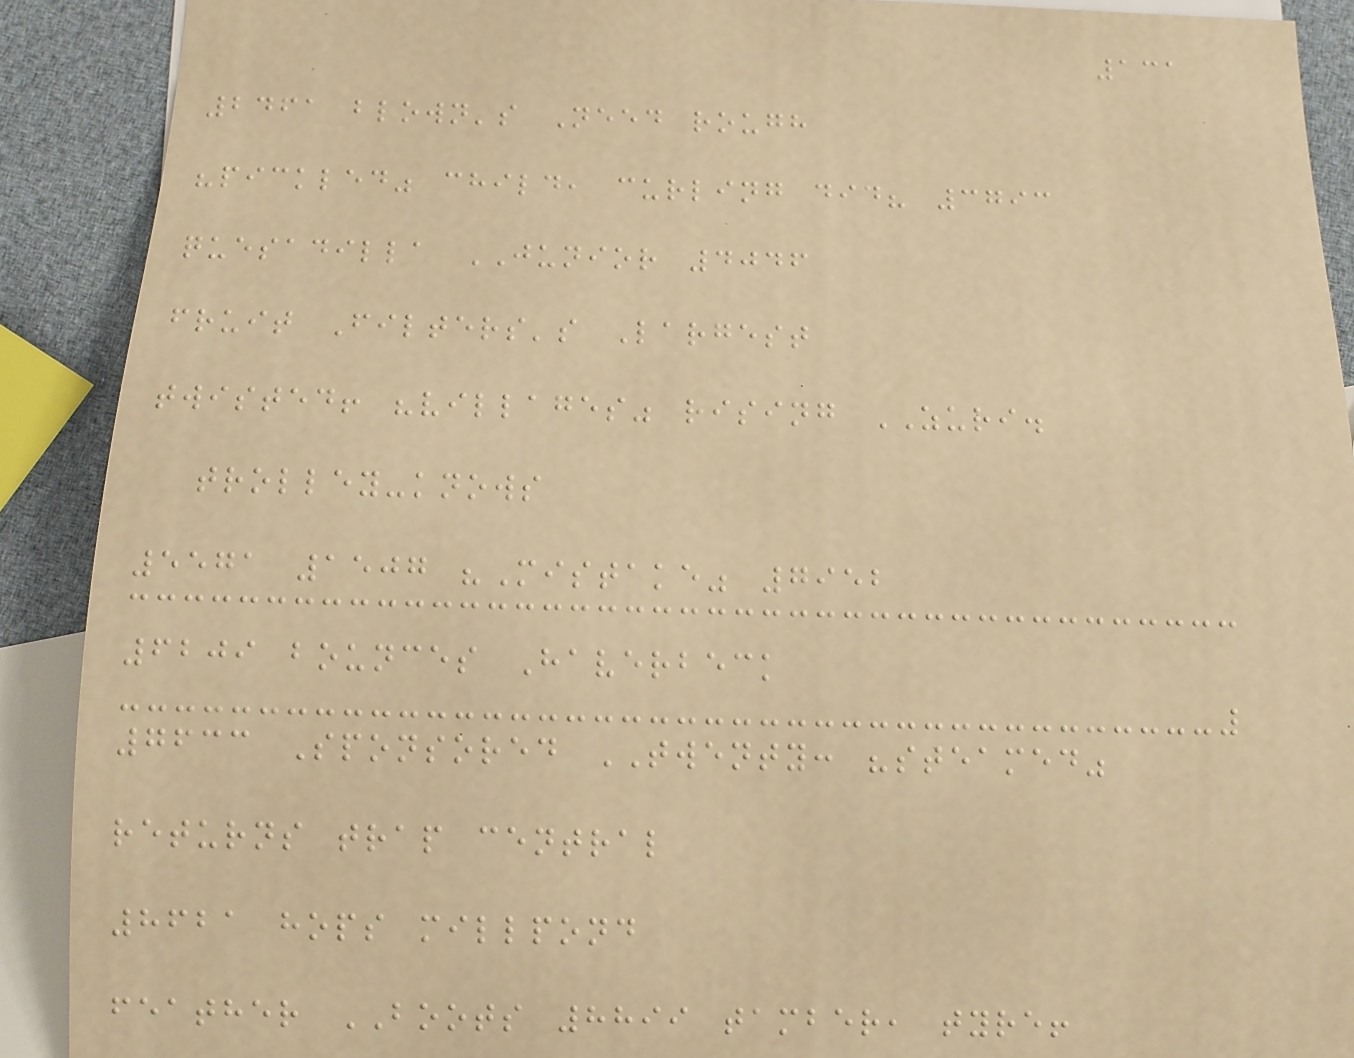131
2461 blown's Need rough
"pickled" child, curling did? 3793
quesadilla JUNIOR 4046
fruit Filters's Largest
twisted! "villages" rising ZURI.
trolley-knows
5571 1507 "Mistake" 7952
6209 bounces Haverbeck
7633 Sponsored TWENTY: "steamed"
returns trap central
8621 hops millpond
feather BOOTS 8899 tamber, tyre!
